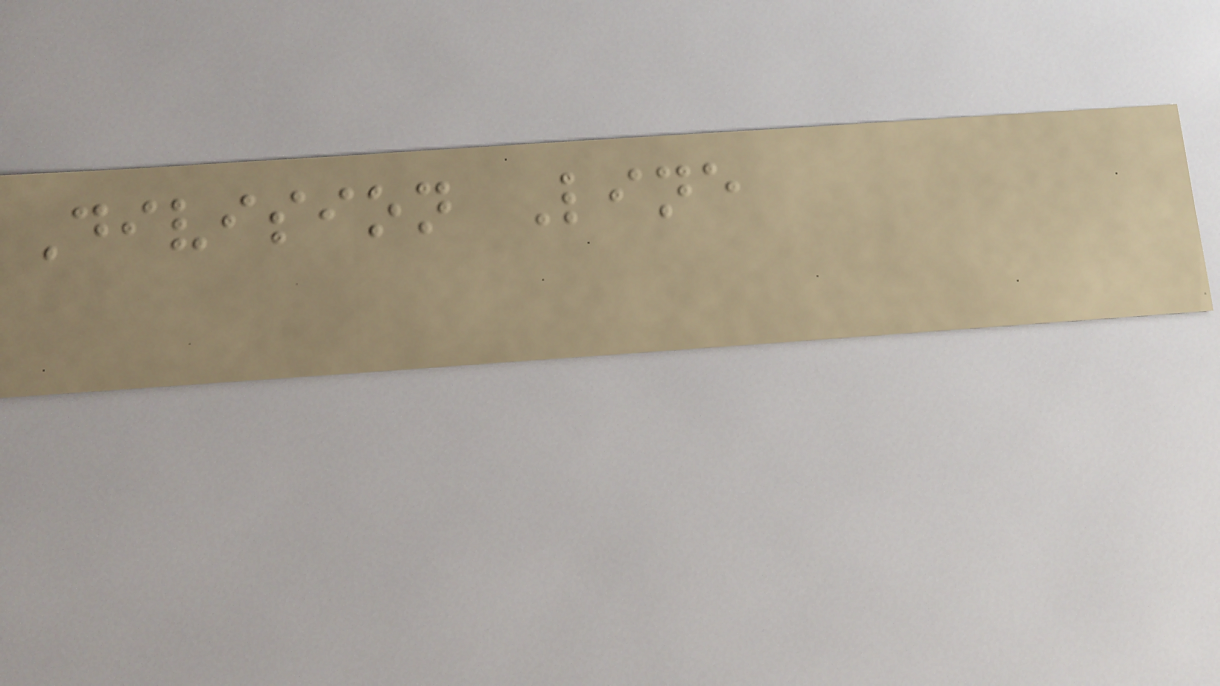Division Line
